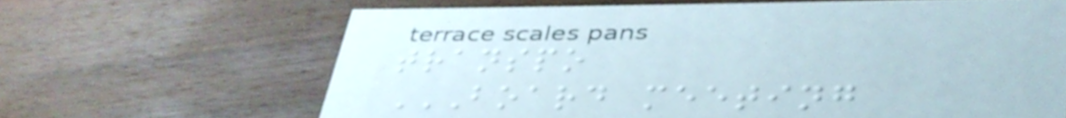transpo
BOARD MEETING
